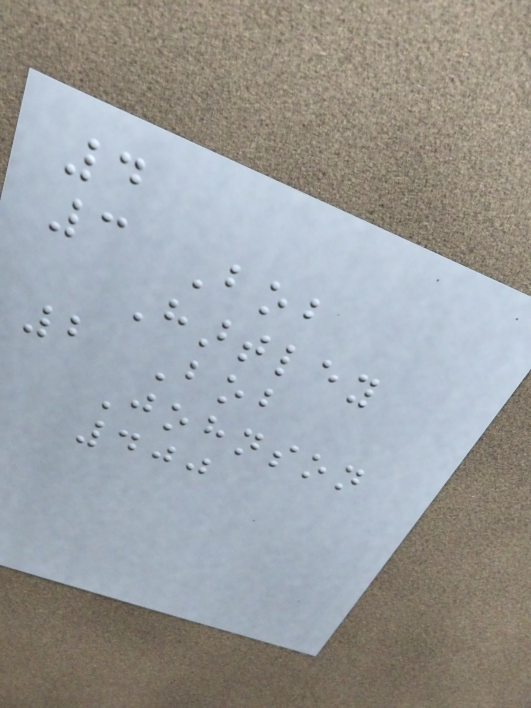4
3 Bob
Hartley
2 Bob
Johnson
400
